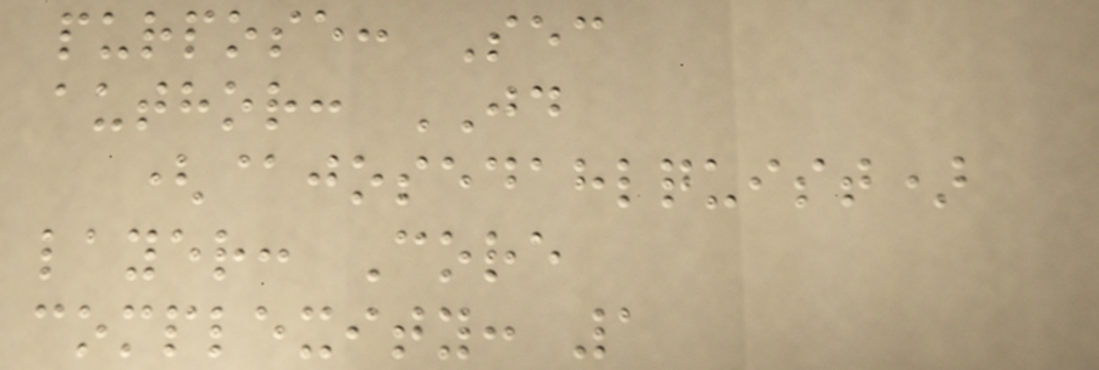purpose: Sec
author: JD
(@josedahlquist)
layer: Core
complexity: 1
